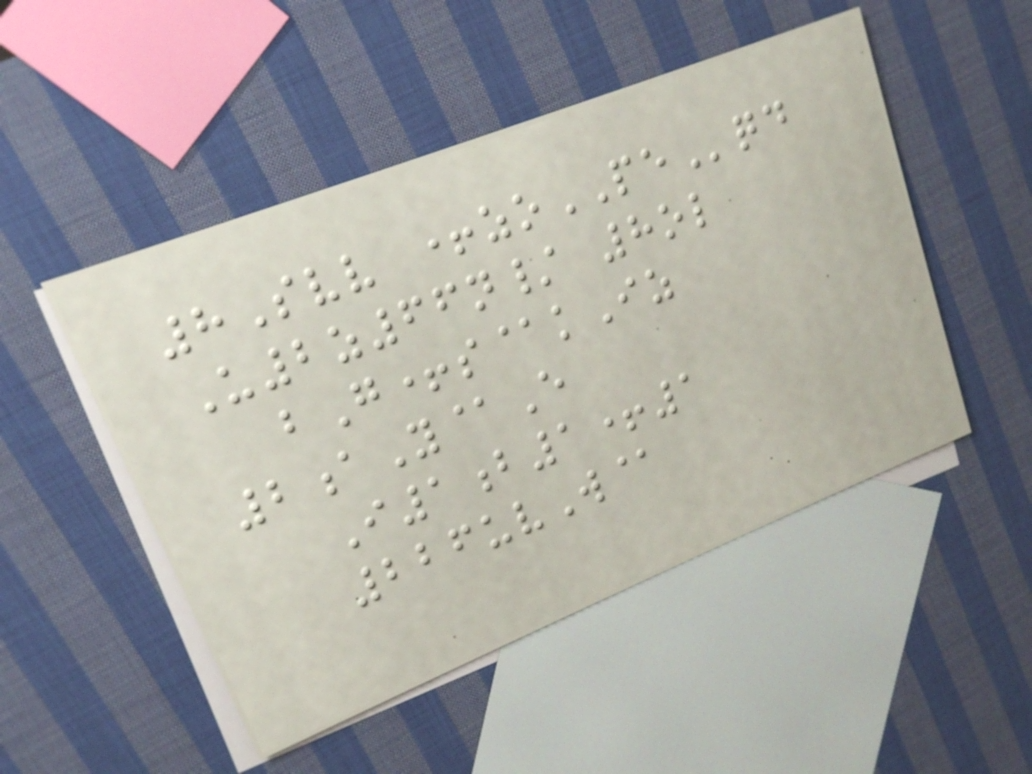8Svv +zoPEqd
U2z66n/ 8ol
bG+s@kIz
2aY@E
I1b1+1
226uvW@
